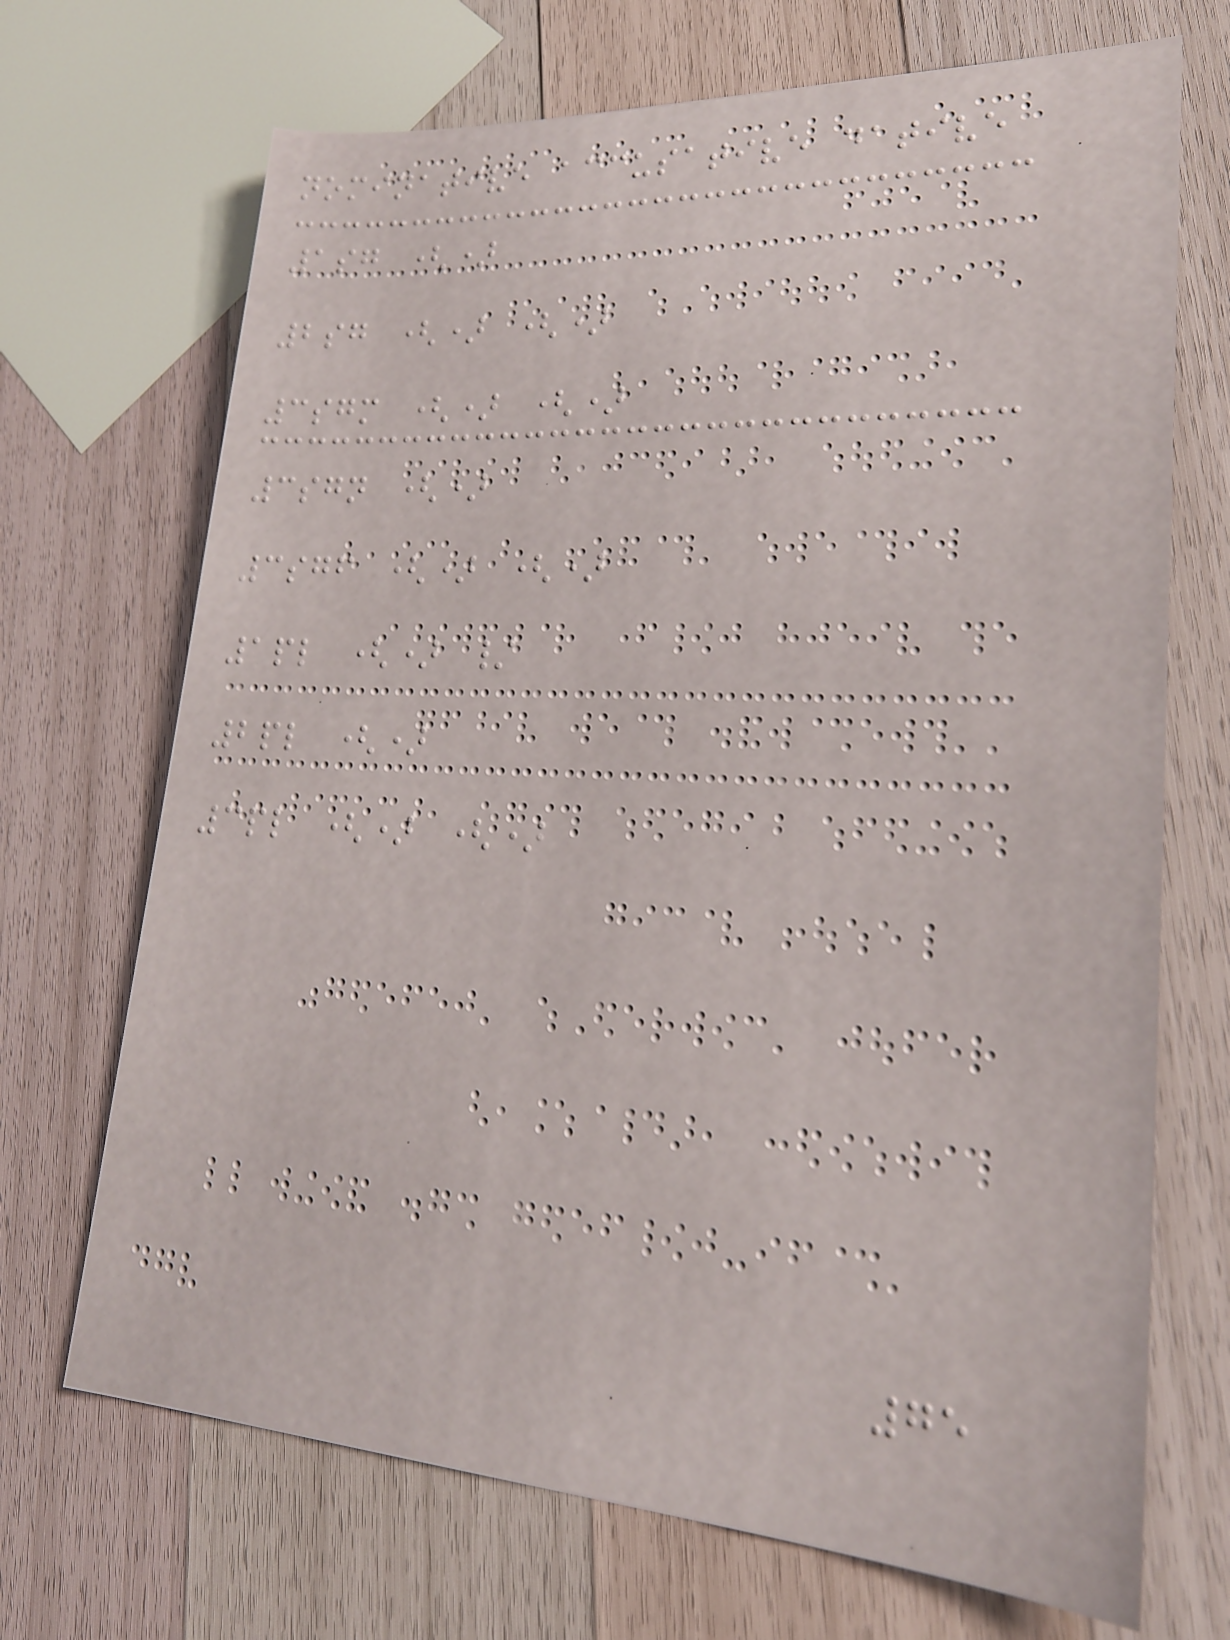nominative accusative dative
1sg ()
2sg () ()
3sgm () ()
3sgn ()
3sgf () ()
1pl () /
2pl ()
3pl () ()
75
